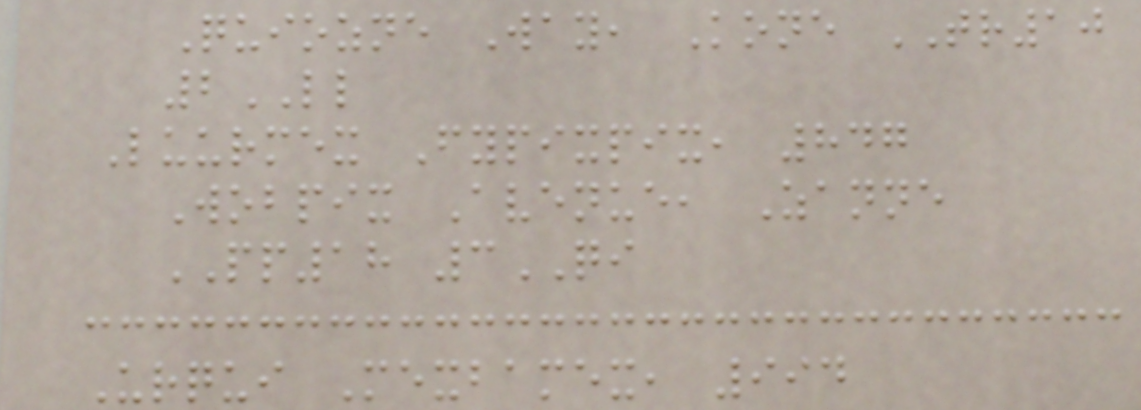Quiozne Way, Kone TR10
2LL
Luurmex Fypixpix, 847
Wobpix Avenue, Zanne
PP18 3QI
Urqui Mexbamex, 994
